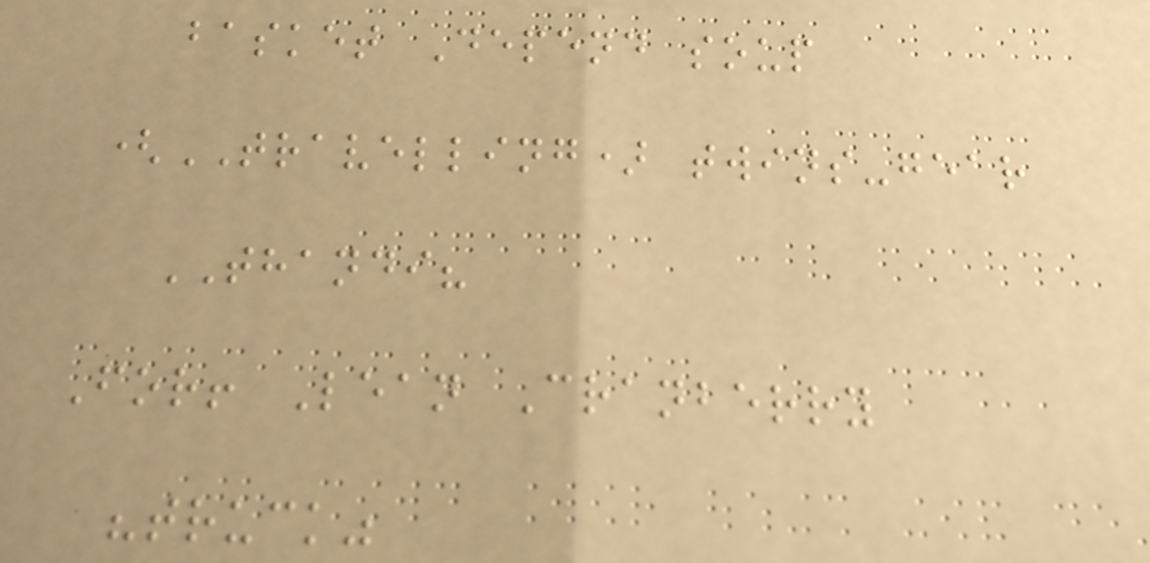basket Depend soup
(TRAVELLING) twins-gear
THANDI?
For! Lean Cranberry
"truck"
